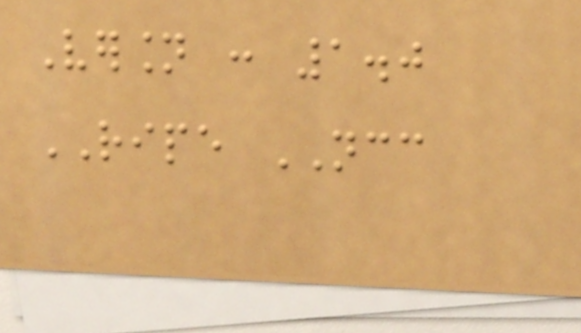Version : 1.0
RIPE NCC
